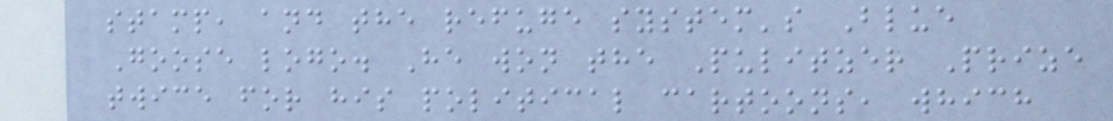stamp, and the refuge system's Blue
Goose logo. He won the Pulitzer Prize
twice for his political cartoons, which
